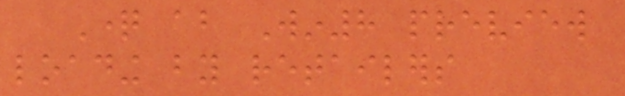Question about Win8 preview
loading by retailers
